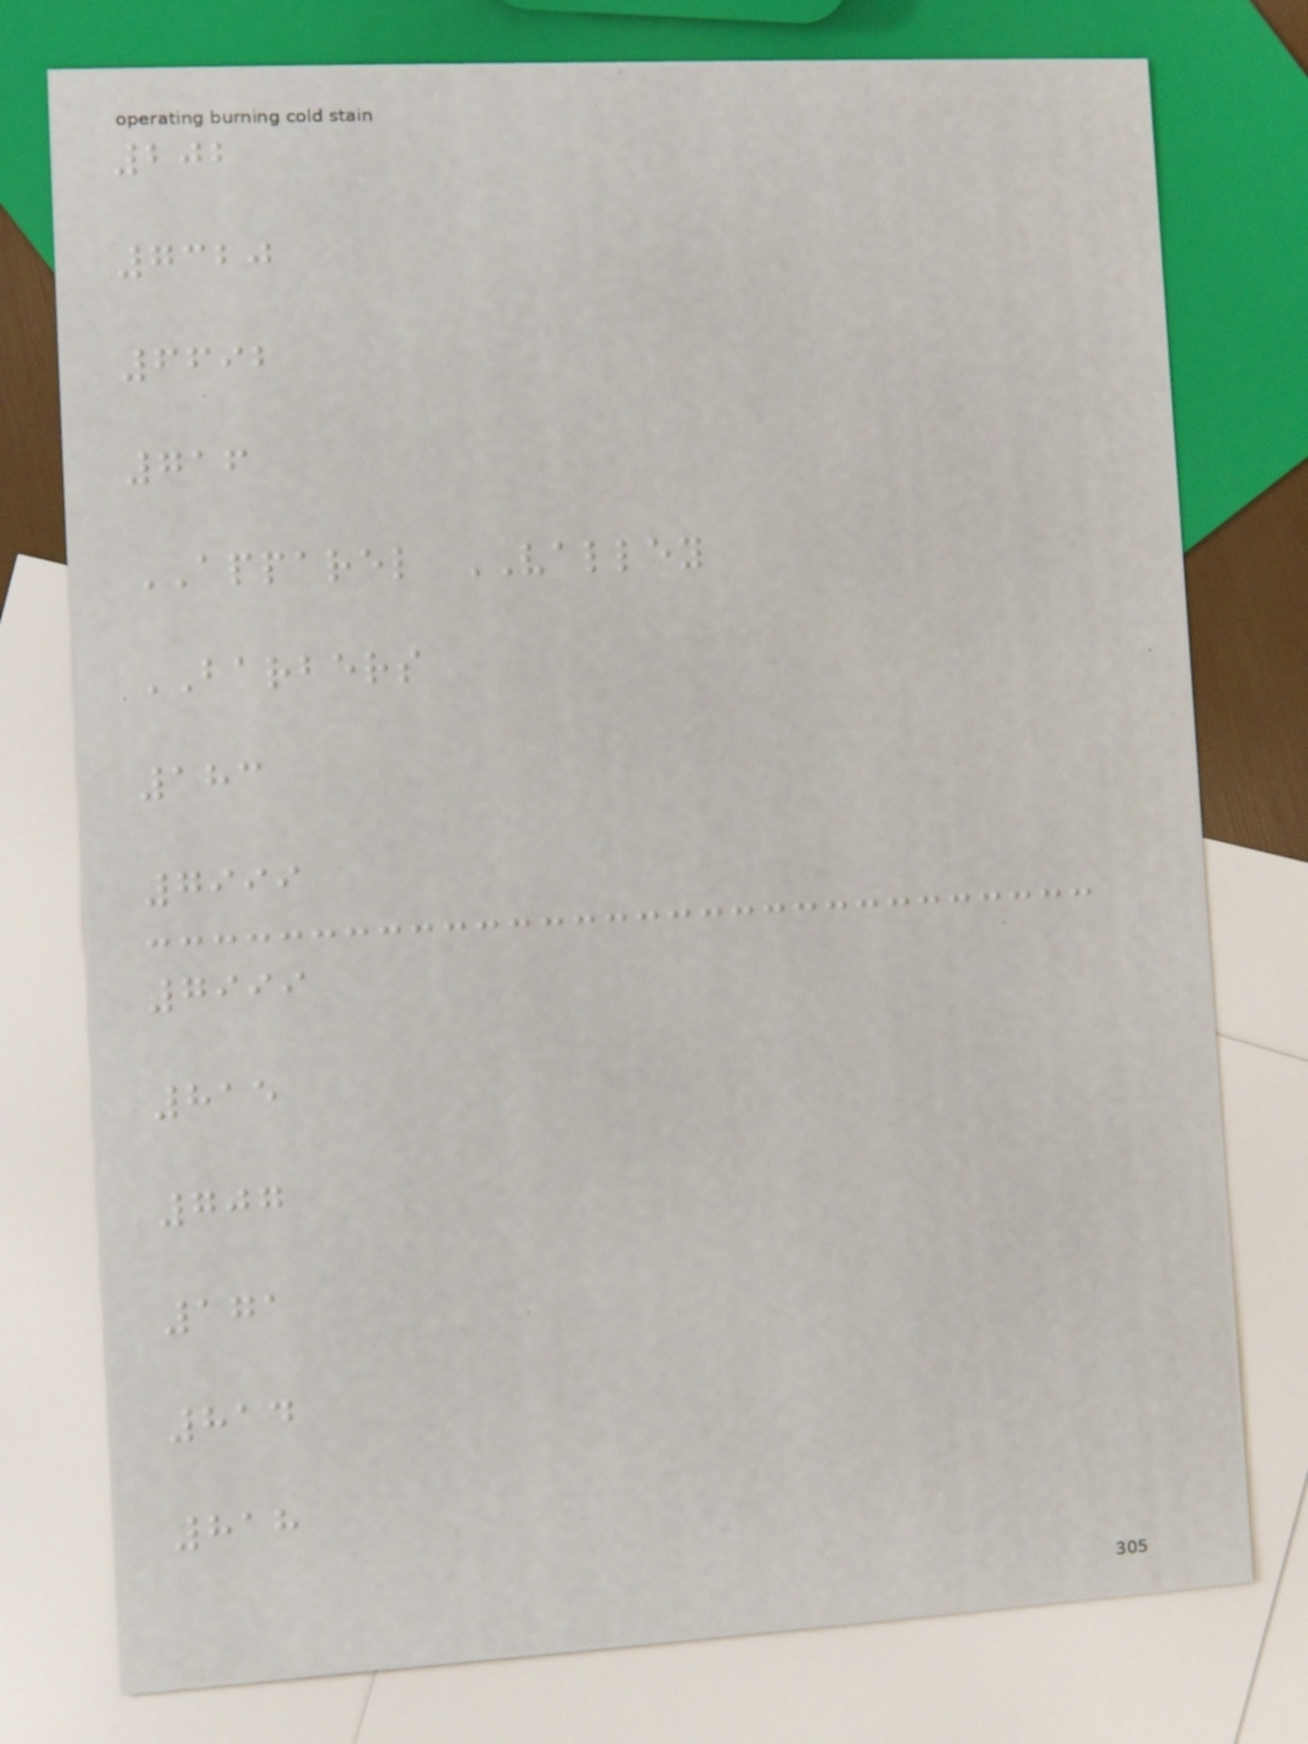202
7320
6692
716
APPAREL VALLEY
BARBERS
183
7999
7999
815
707
171
814
818
